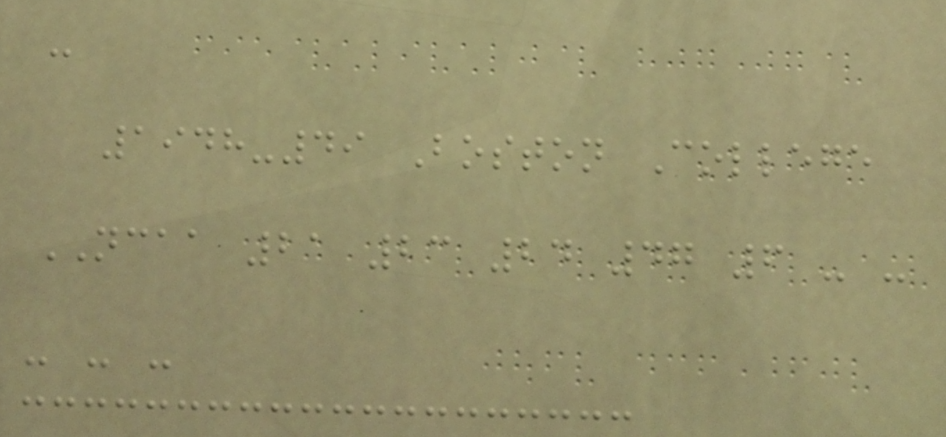-
1948-49 Boston College
NCAA 21 23 24 47 6 - -
- - -
